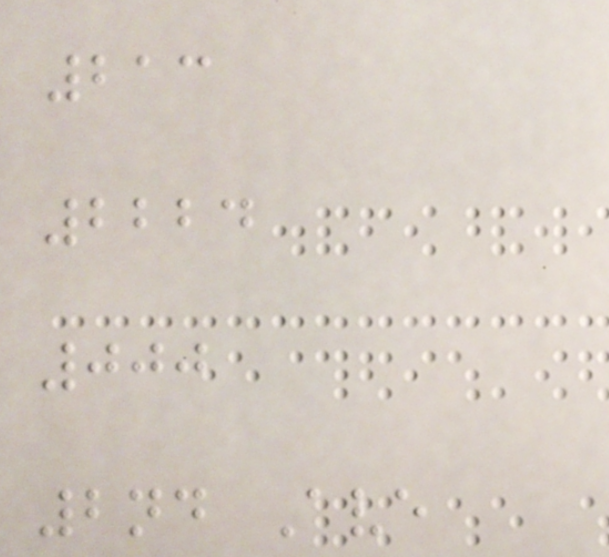213
2224
000
2nd Ave
